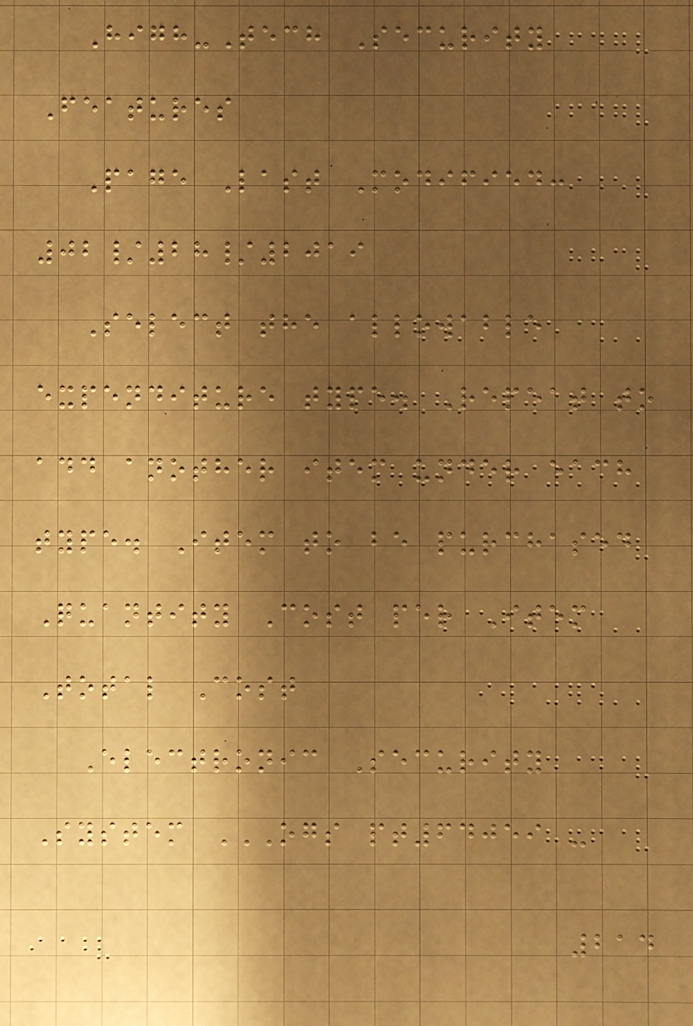High-Tech Security
Features
Page Last Modified:
02/28/2019
Select the allowable
expenditure type. Repeat to
add another item under each
type. Item to be purchased
Quantity Cost per Item
Total Cost
Electronic Security
System OGS PT64059 -
214
